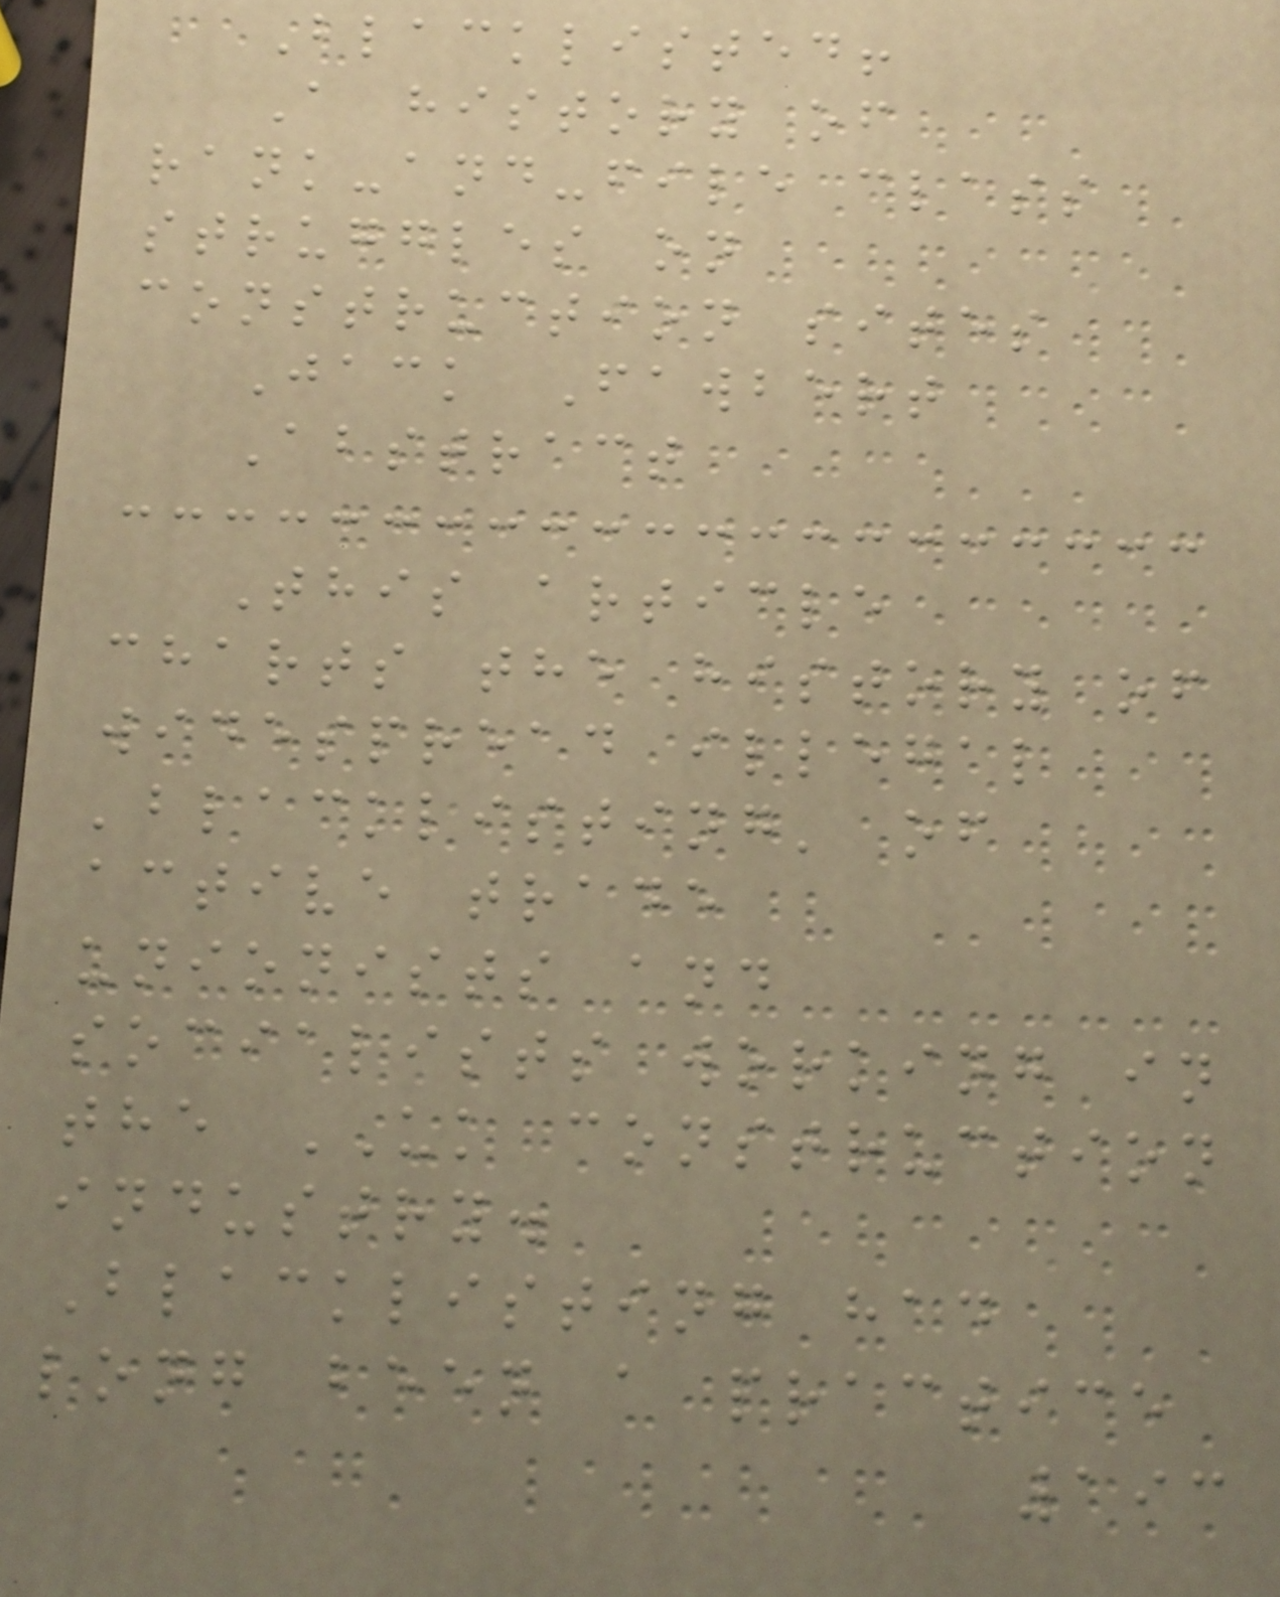Blacklisted!
A history of
rank-and-file class
struggles on
construction sites
Jack Fawbert
Abstract
This article
charts the history of
widespread illegal
'blacklisting' of
active trade
unionists and
socialists working in
the UK construction
industry.
Blacklisting had
long been a practice
193
